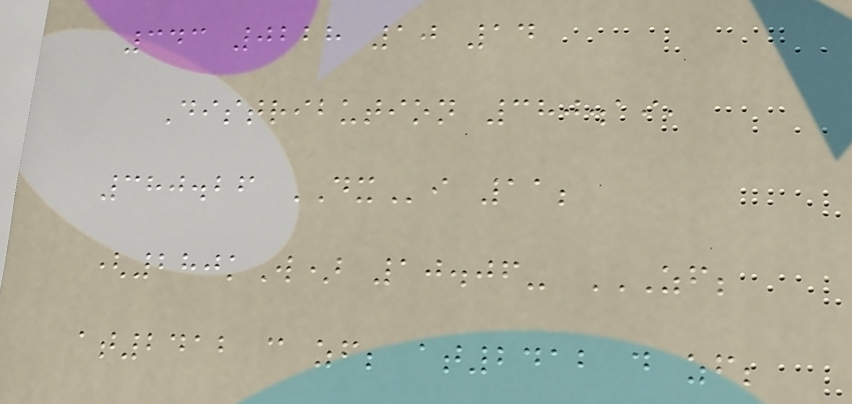343 0228 10 14
Distribution 380.19,
380.26 DXi 11;
(280kW) 10.06- ZF;
AT2412 C ZF; AT2412 D ZF;
